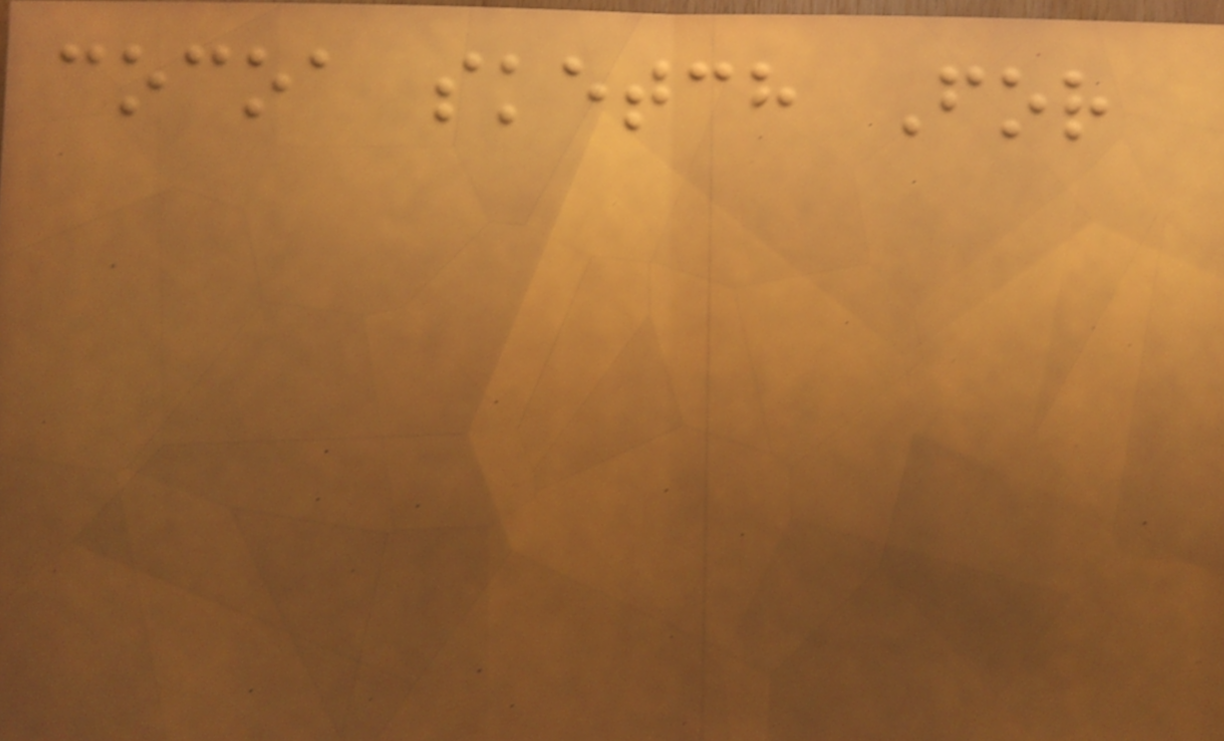cocoa sketch For
